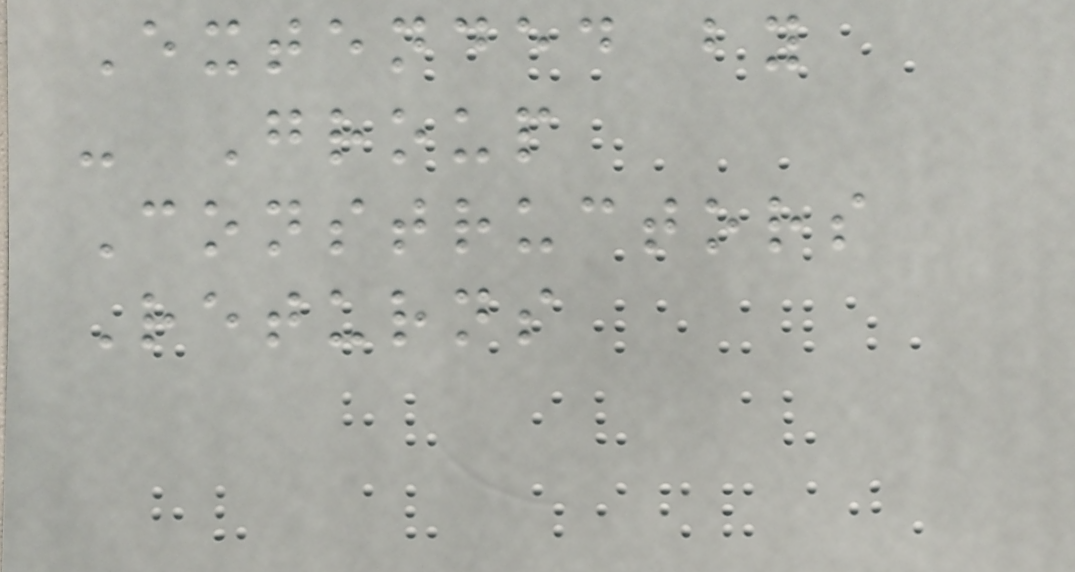Extended by
- Group
Constructors
Returns
